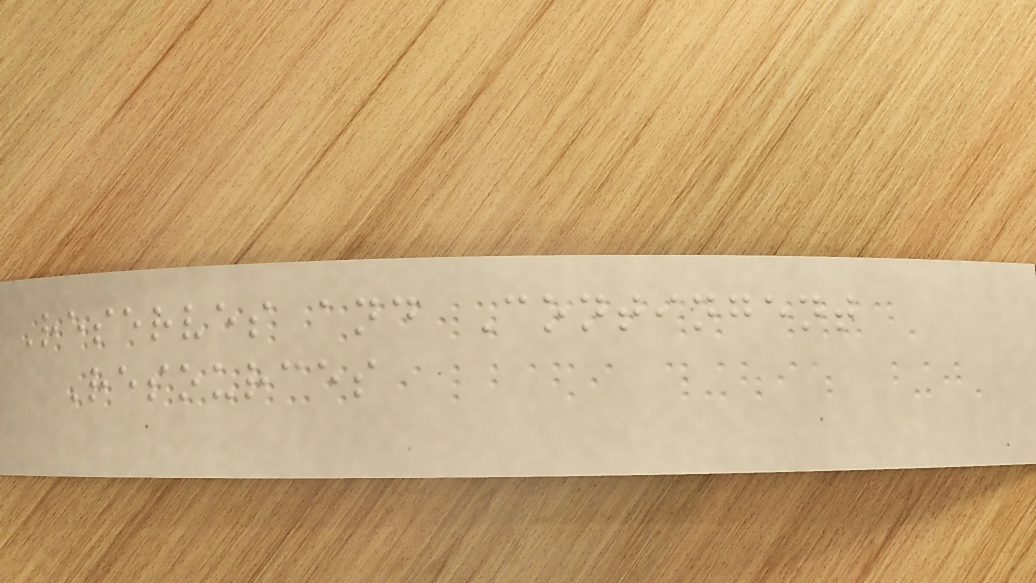Reserves and Contingent
Resources
